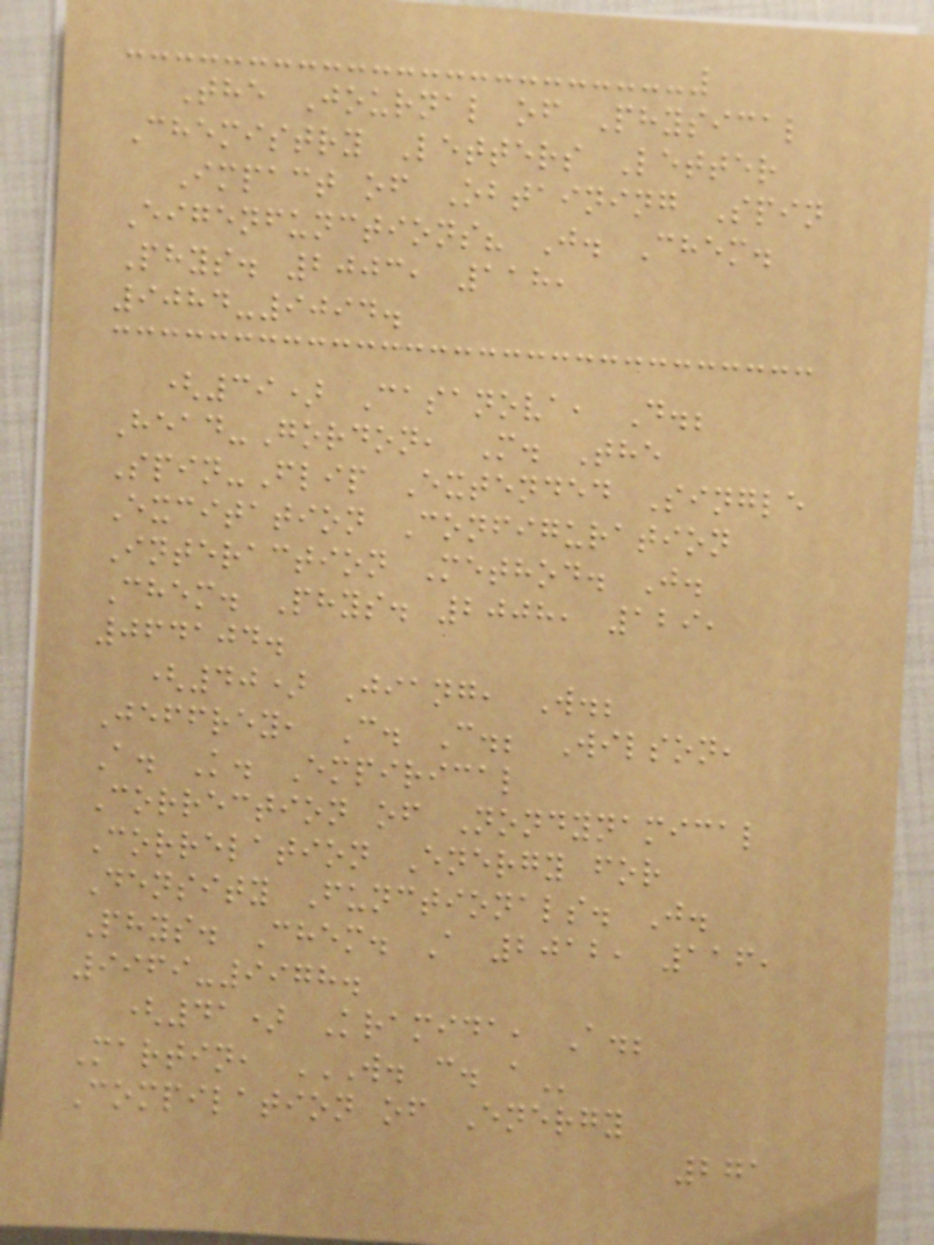The Journal of Physical
Chemistry Letters Letter
Impact of Obtaining Spin
Eigenfunctions? J. Chem.
Phys. 2003, 118,
9084-9094.
(39) Casanova, D.;
Head-Gordon, M. The
Spin-Flip Extended Single
Excitation Configuration
Interaction Method. J.
Chem. Phys. 2008, 129,
064104.
(40) Jiang, W.;
Jeffrey, C. C.; Wilson,
A. K. Empirical
Correction of Nondynamical
Correlation Energy for
Density Functionals. J.
Phys. Chem. A 2012, 116,
9969-9978.
(41) Kramida, A.;
Martin, W. C. A
Compilation of Energy
271
